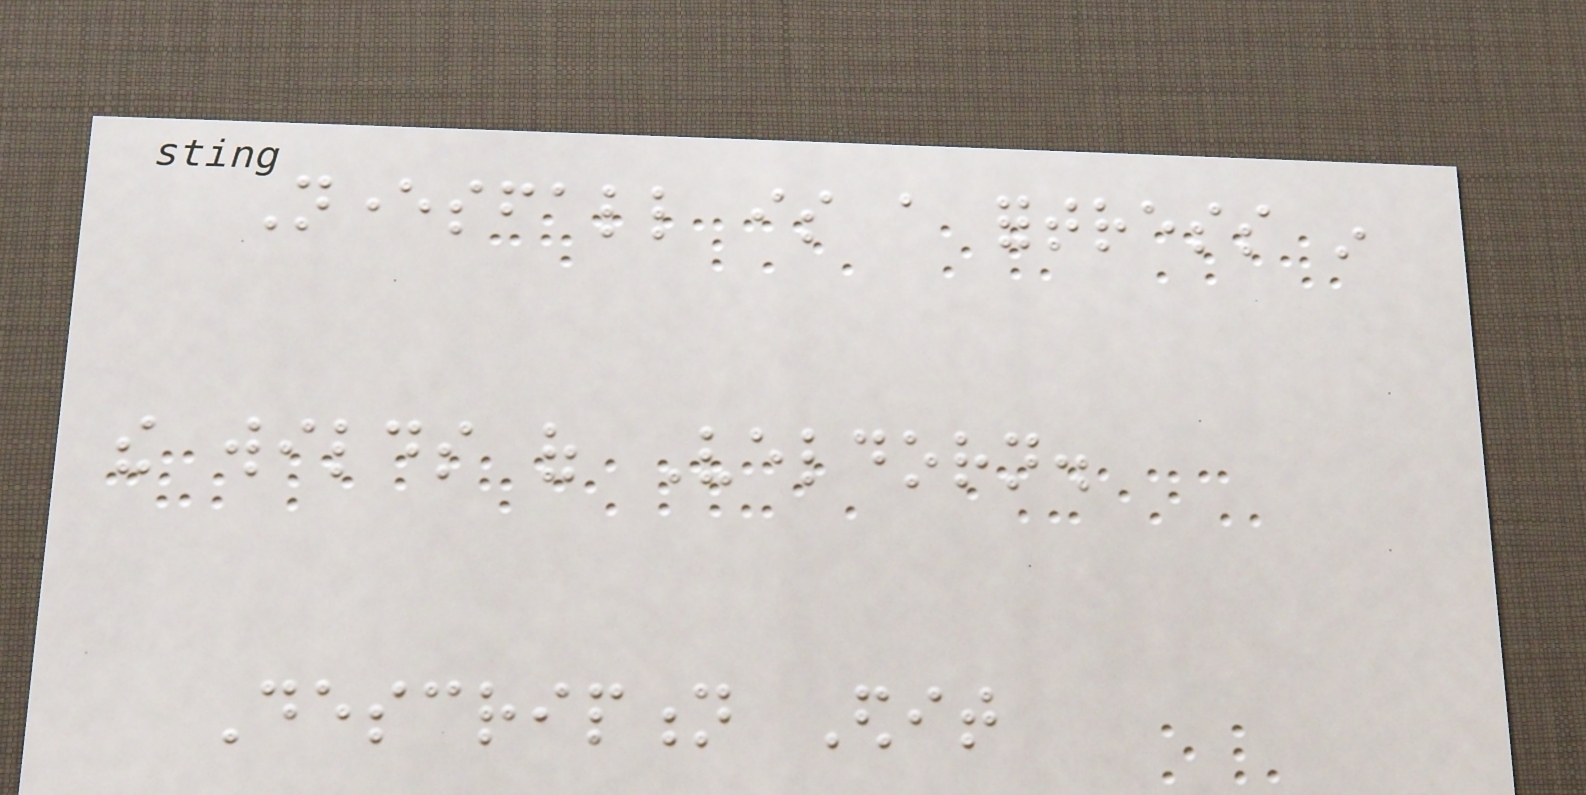Neversfall is a fortress in
the wilds of Veldorn.
Description Edit
